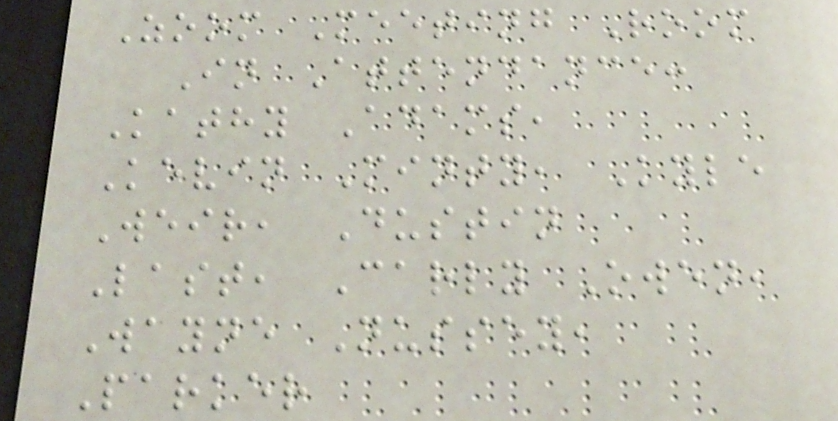Zoom Meeting Room
In Attendance:
Kathy Adams,
Kevin Minty, Kyle
Weir, Dustin
Last, Carly Owen,
Wayne Nussey,
Parker
